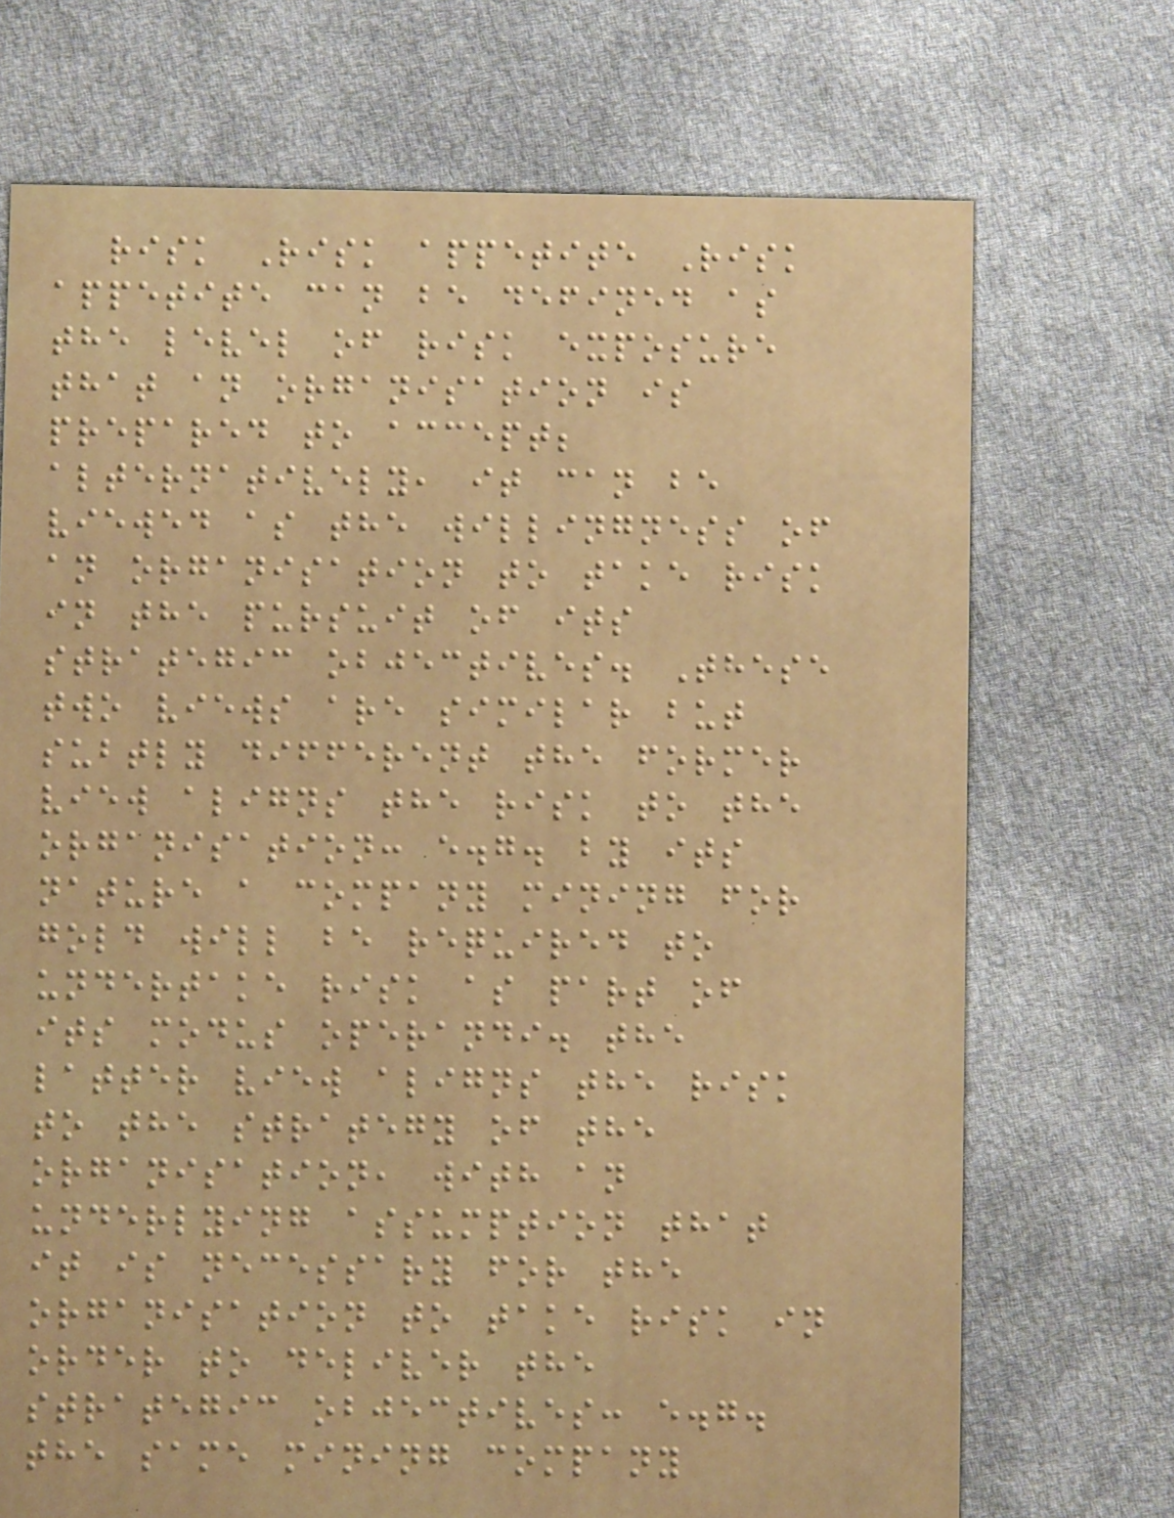risk Risk appetite Risk
appetite can be defined as
the level of risk exposure
that an organisation is
prepared to accept;
alternatively, it can be
viewed as the willingness of
an organisation to take risk
in the pursuit of its
strategic objectives. These
two views are similar but
subtly different the former
view aligns the risk to the
organisation: e.g. by its
nature a company mining for
gold will be required to
undertake risk as part of
its modus operandi. the
latter view aligns the risk
to the strategy of the
organisation, with an
underlying assumption that
it is necessary for the
organisation to take risk in
order to deliver the
strategic objectives: e.g.
the same mining company
